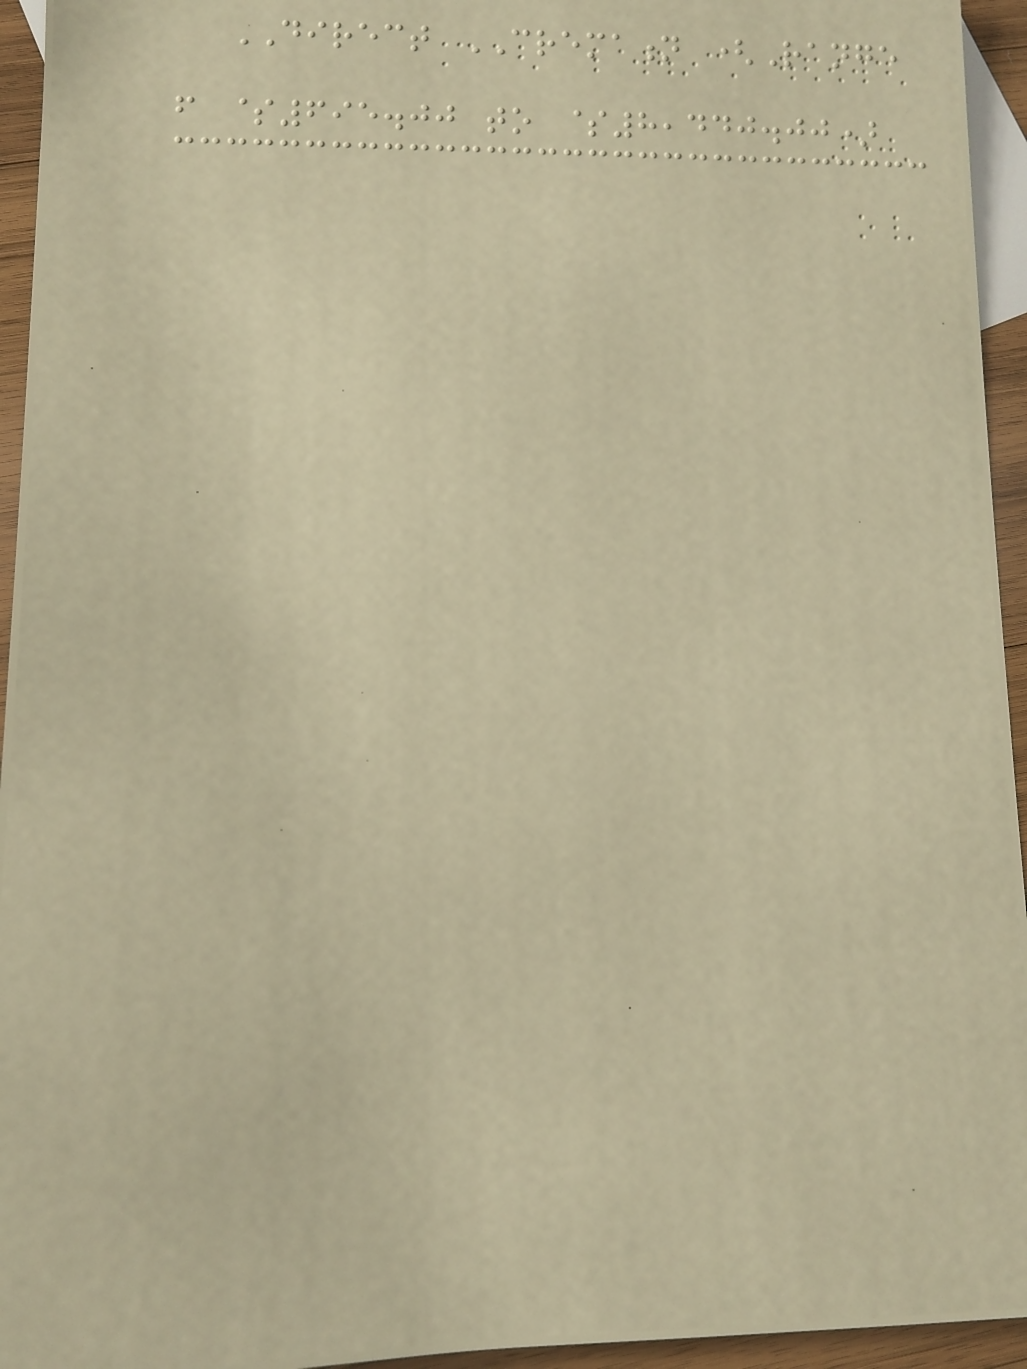DIRECT CREMATION (Range
from $695.00 to $8,440.00)
